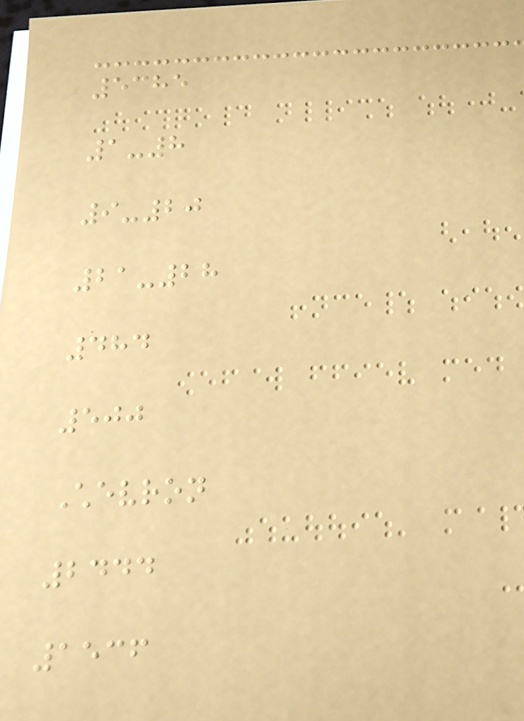5385
1-8
9-20
21-28
484
500
Chevron
2444
1536
